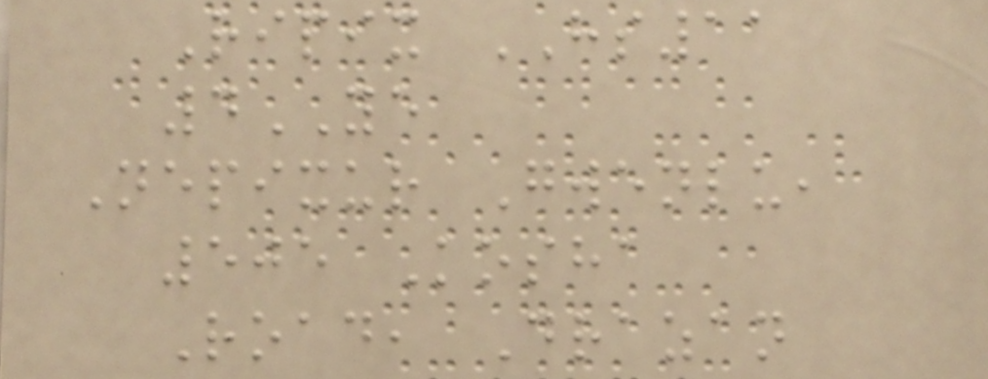Ripix HS11
4YE
Nepixur Gwenlu,
505 Kosha
Road, Drazan
